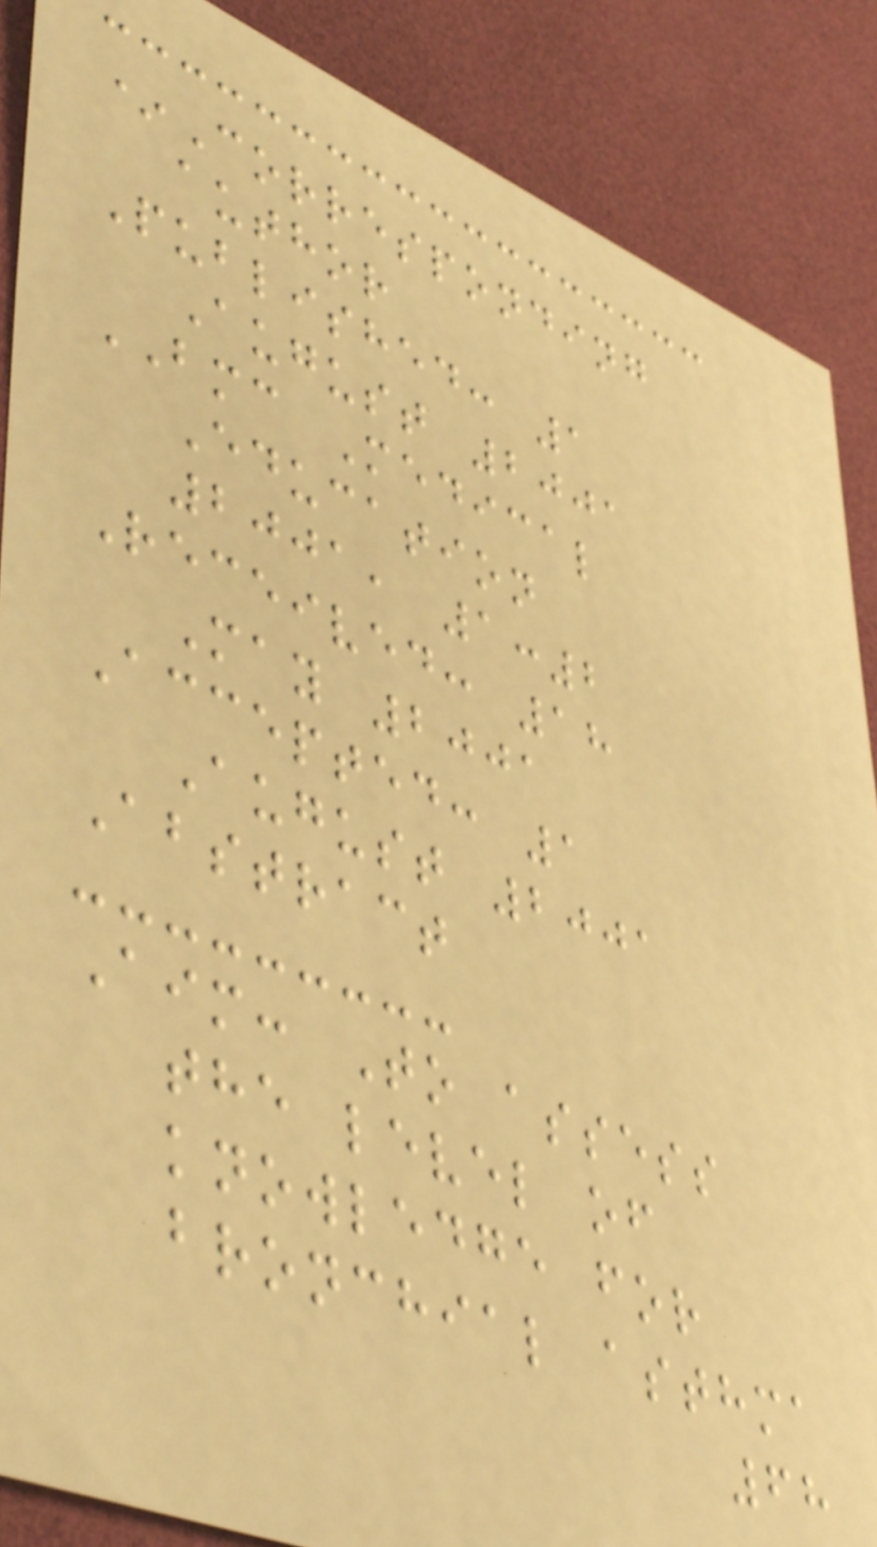*Corresponding
author
Published: 1
August 2001
BMC Medical
Education
2001, 1:2
Received: 18
May 2001
Accepted: 1
August 2001
Abstract
Aim: To assess
the level of
knowledge for
bronchial asthma
68
